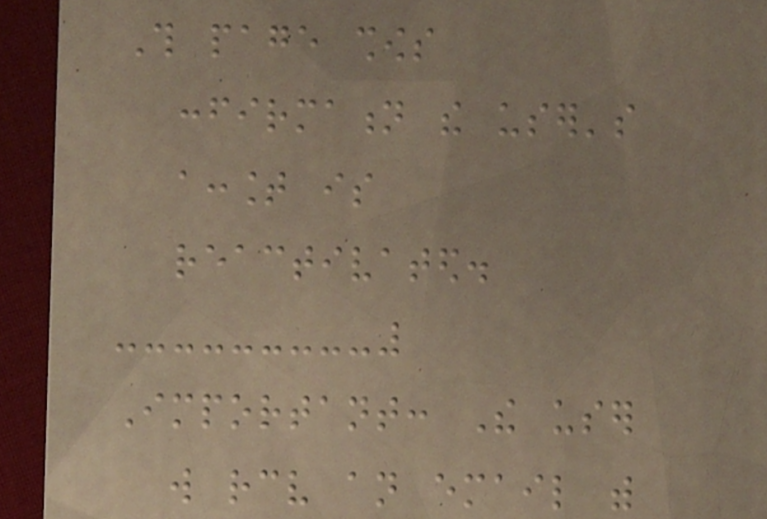This page shows
confirmation the user's
account is
reactivated.
Important: The user
will receive an email with
